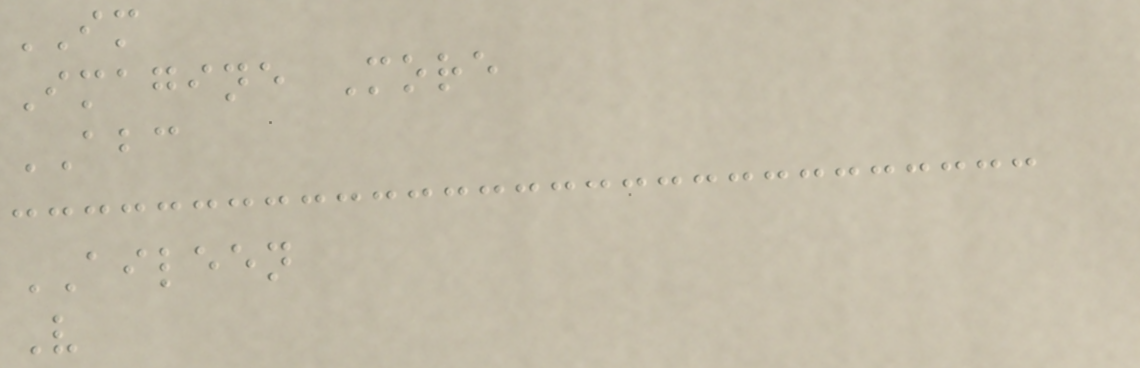IM
Imagine More
ABC
AILEEN
V
